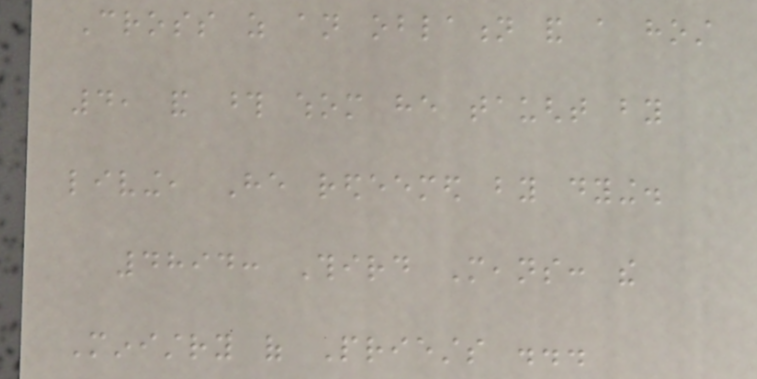Cross as an oblation and a host
4, and those whom he taught by
living, He redeemed by dying.
4894: Third Means: the
Ministry of Priests ...
